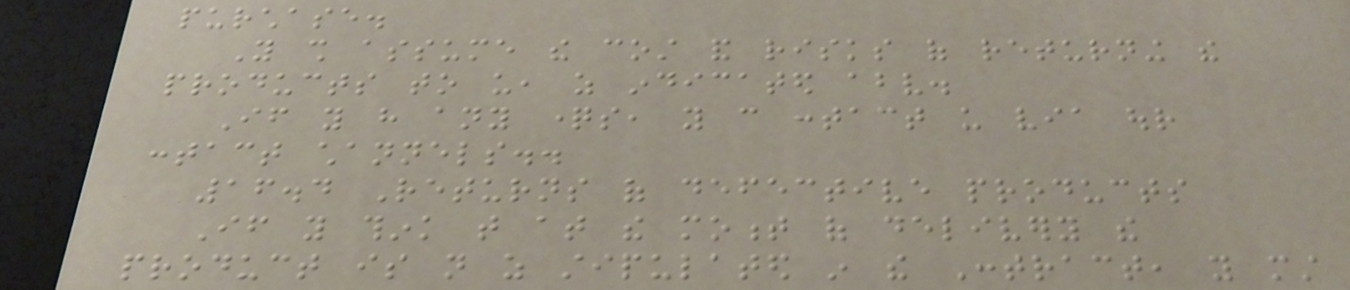purchase.
You shall assume the cost and risks of returning the
products to us, as indicated above.
If you have any questions, you can contact us via our
contact channels..
16.4 Returns of defective products
If you think that at the moment of delivery the
product is not as stipulated in the Contract, you must
